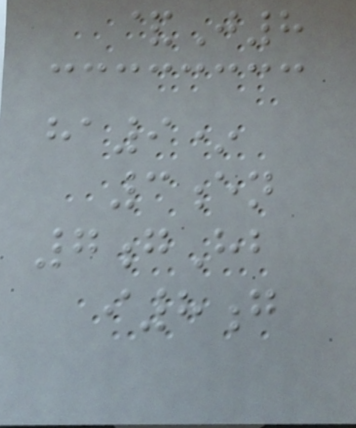&J8
ha9*
3en
7gHb
i8g
